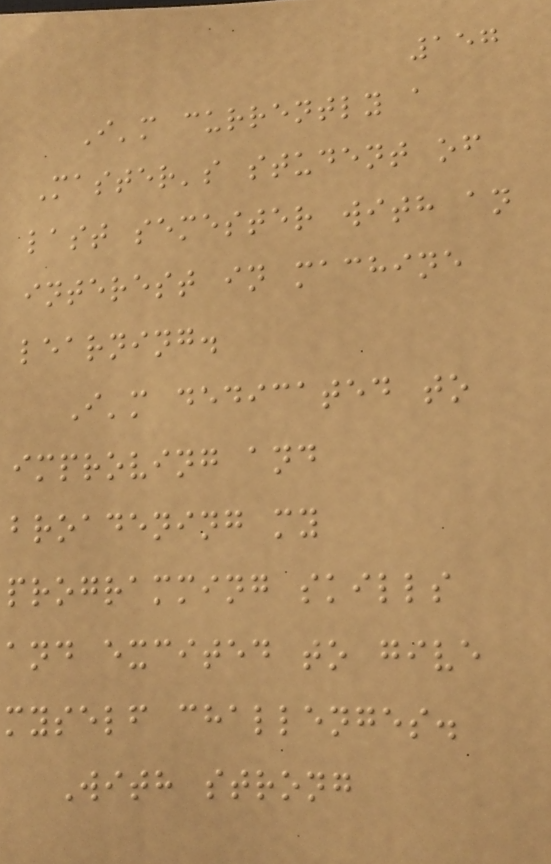157
I'm currently a
Master's student of
last semester with an
interest in machine
learning.
I'm dedicated to
improving and
broadening my
programming skills
and excited to give
myself challenges.
With strong
